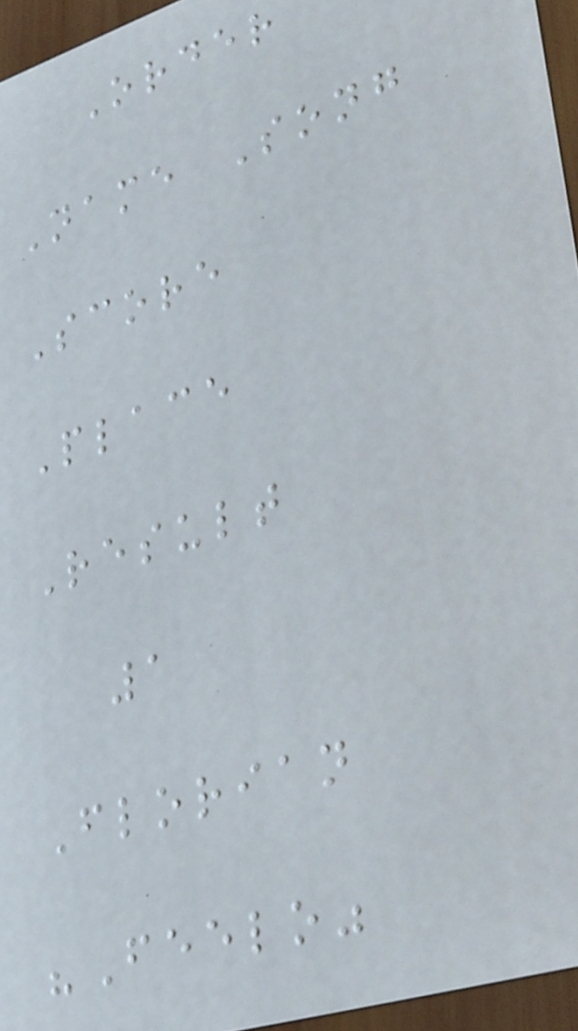Order
Name Song
Score
Place
Result
1
Florian
"Feelo"
